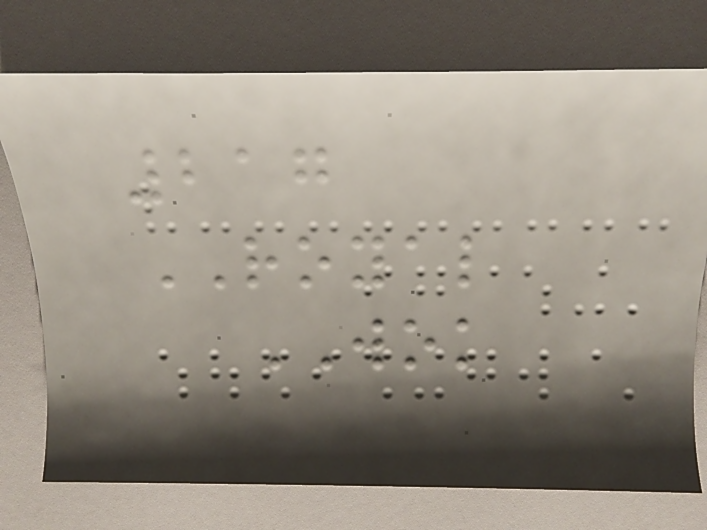217
ROYAL
WOK
